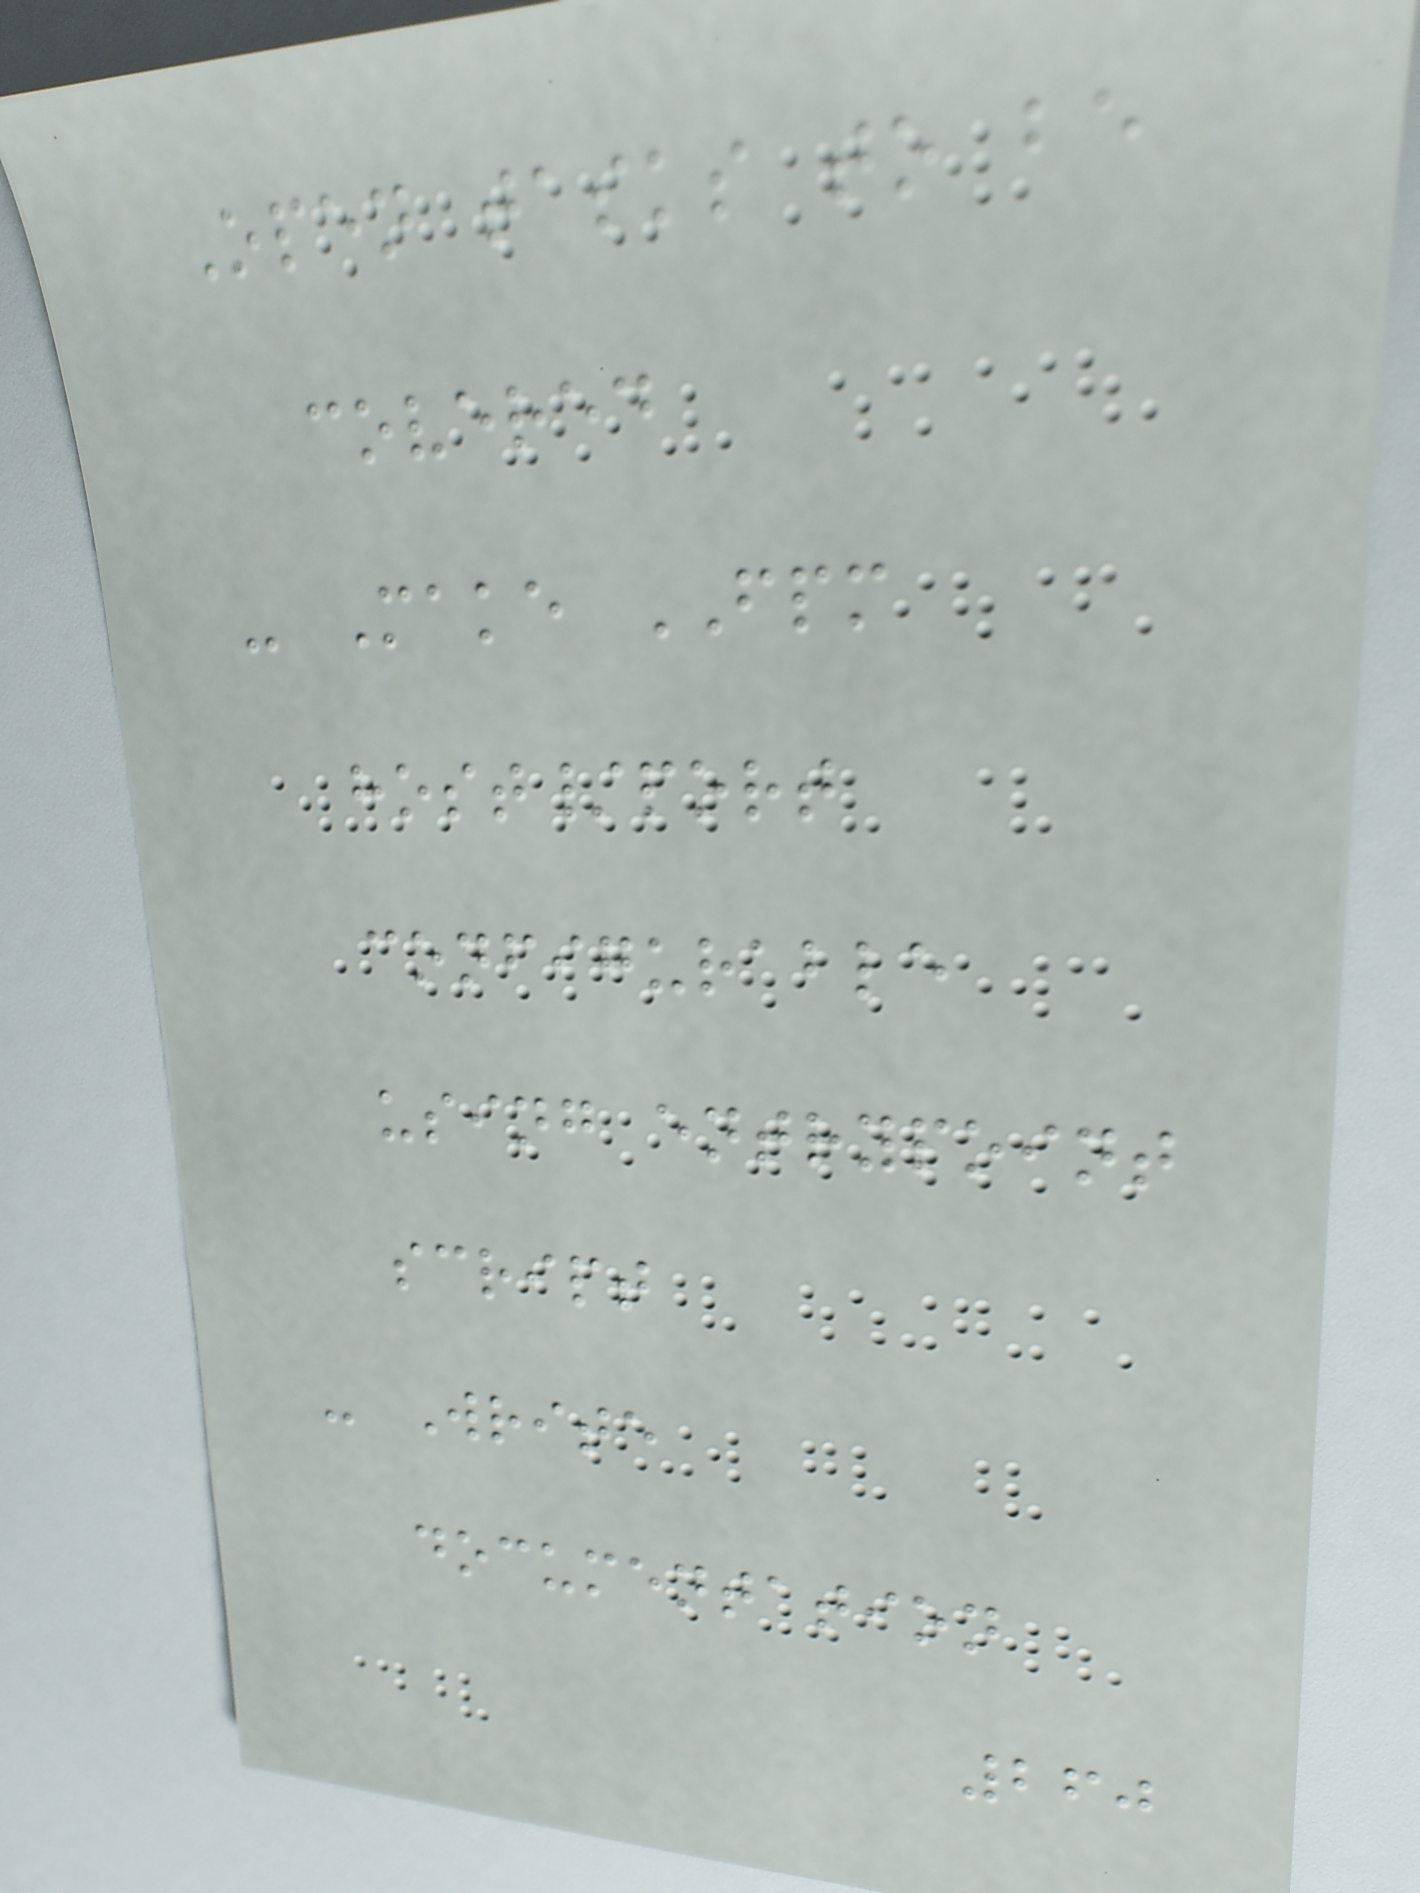Open tasks to be
covered
- Make FPM
host/port
configurable
using entrypoint
script
- Write
documentation
260
